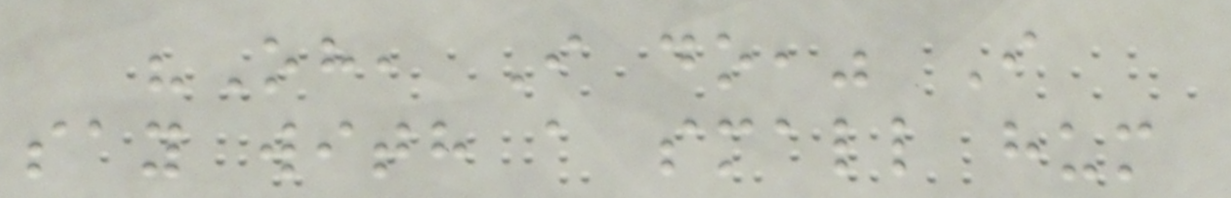"Oh, I do," I
say with a small hum
